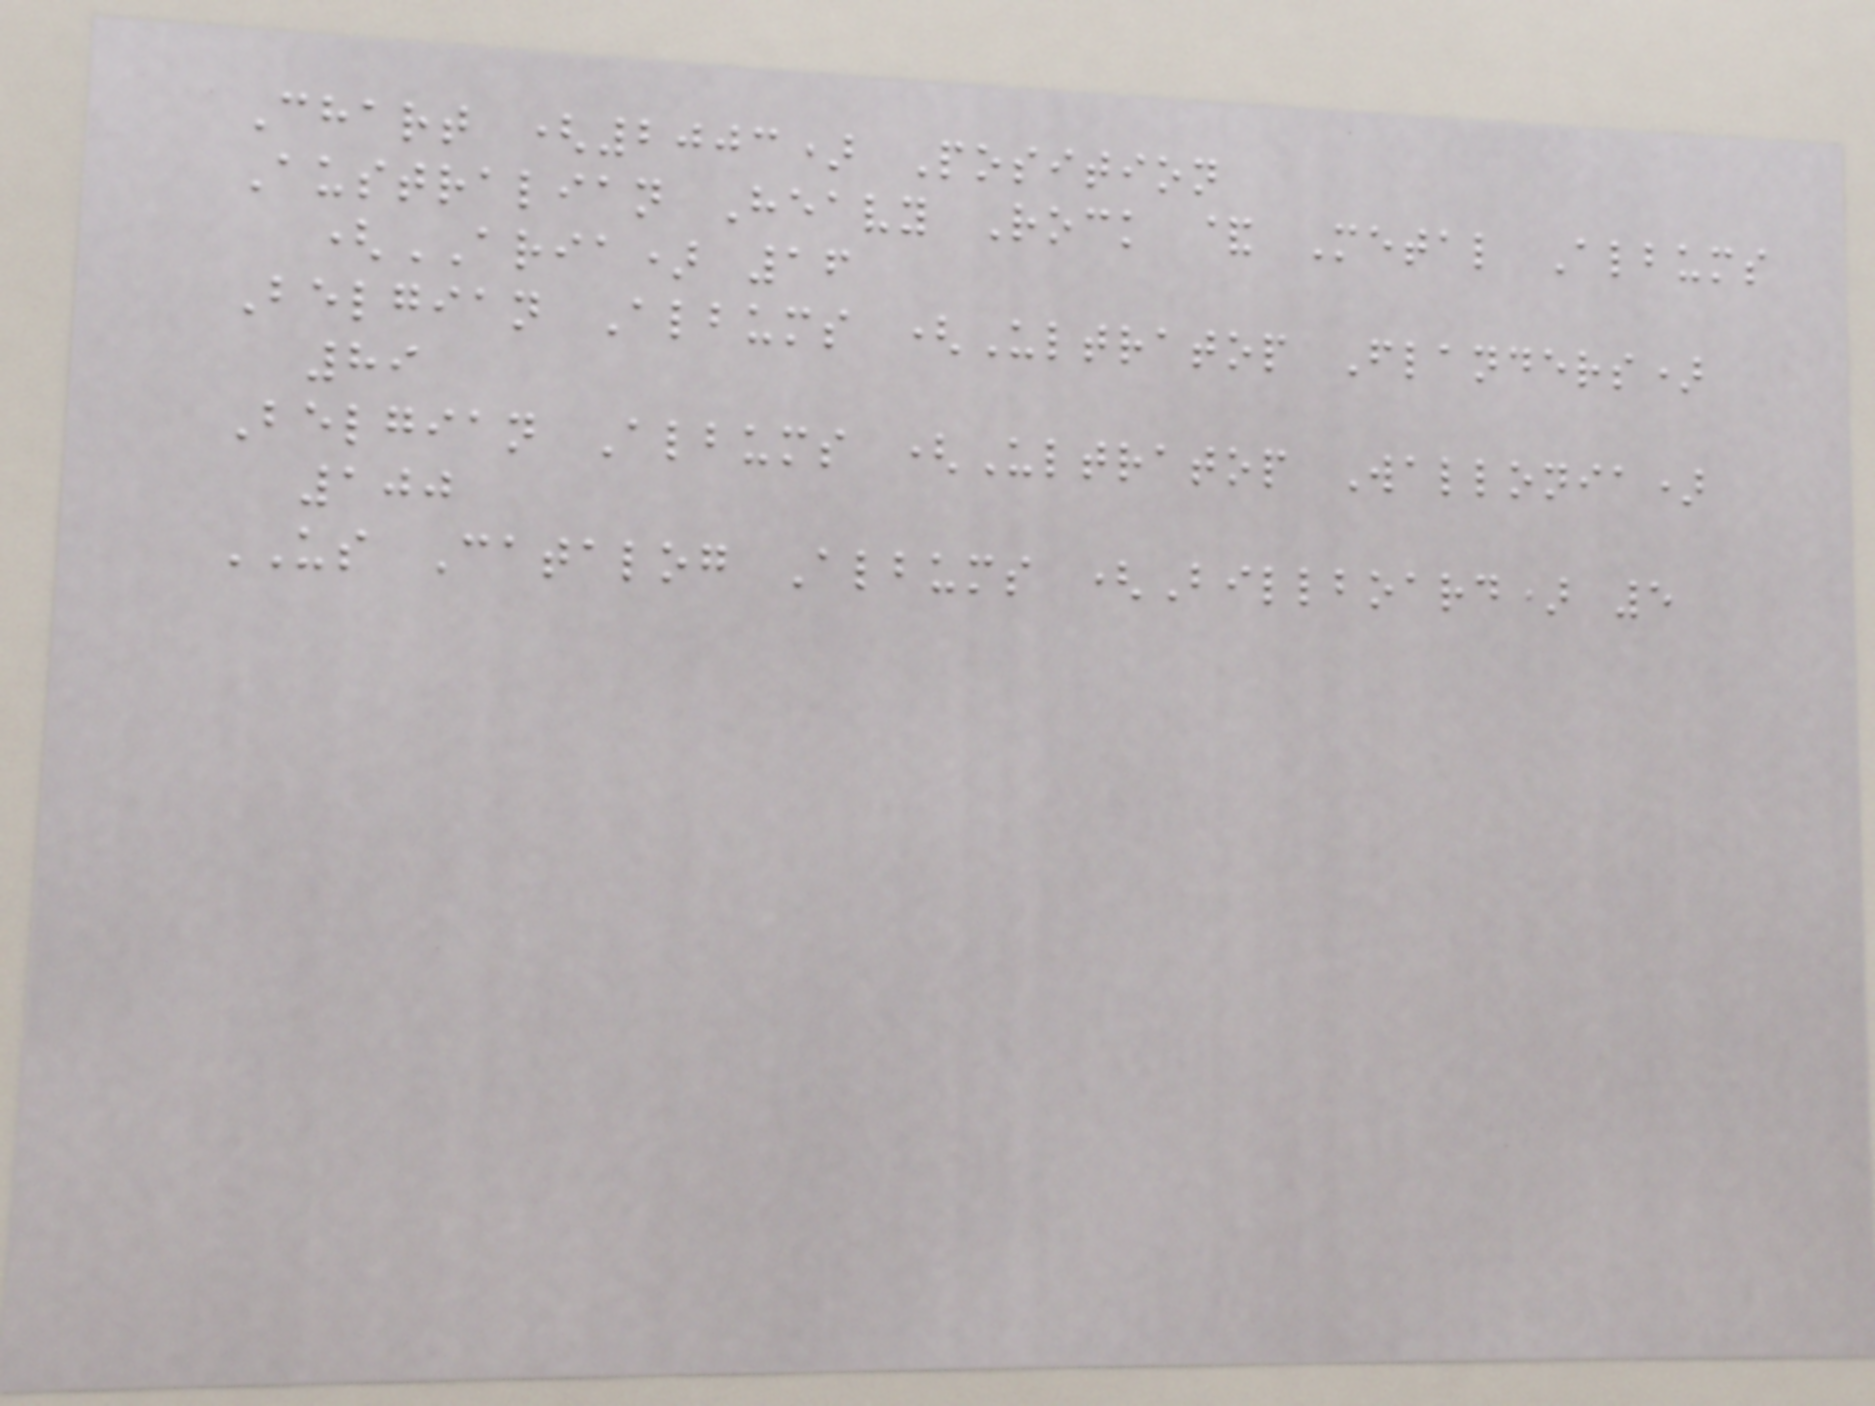Chart (2003) Position
Australian Heavy Rock & Metal Albums
(ARIA) 16
Belgian Albums (Ultratop Flanders)
89
Belgian Albums (Ultratop Wallonia)
100
US Catalog Albums (Billboard) 5
